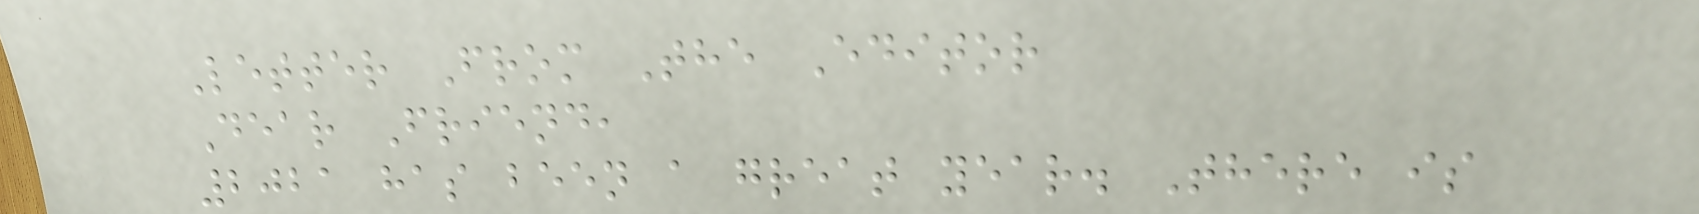Letter From The Editor
Dear Friend,
2021 has been a great year. There is
